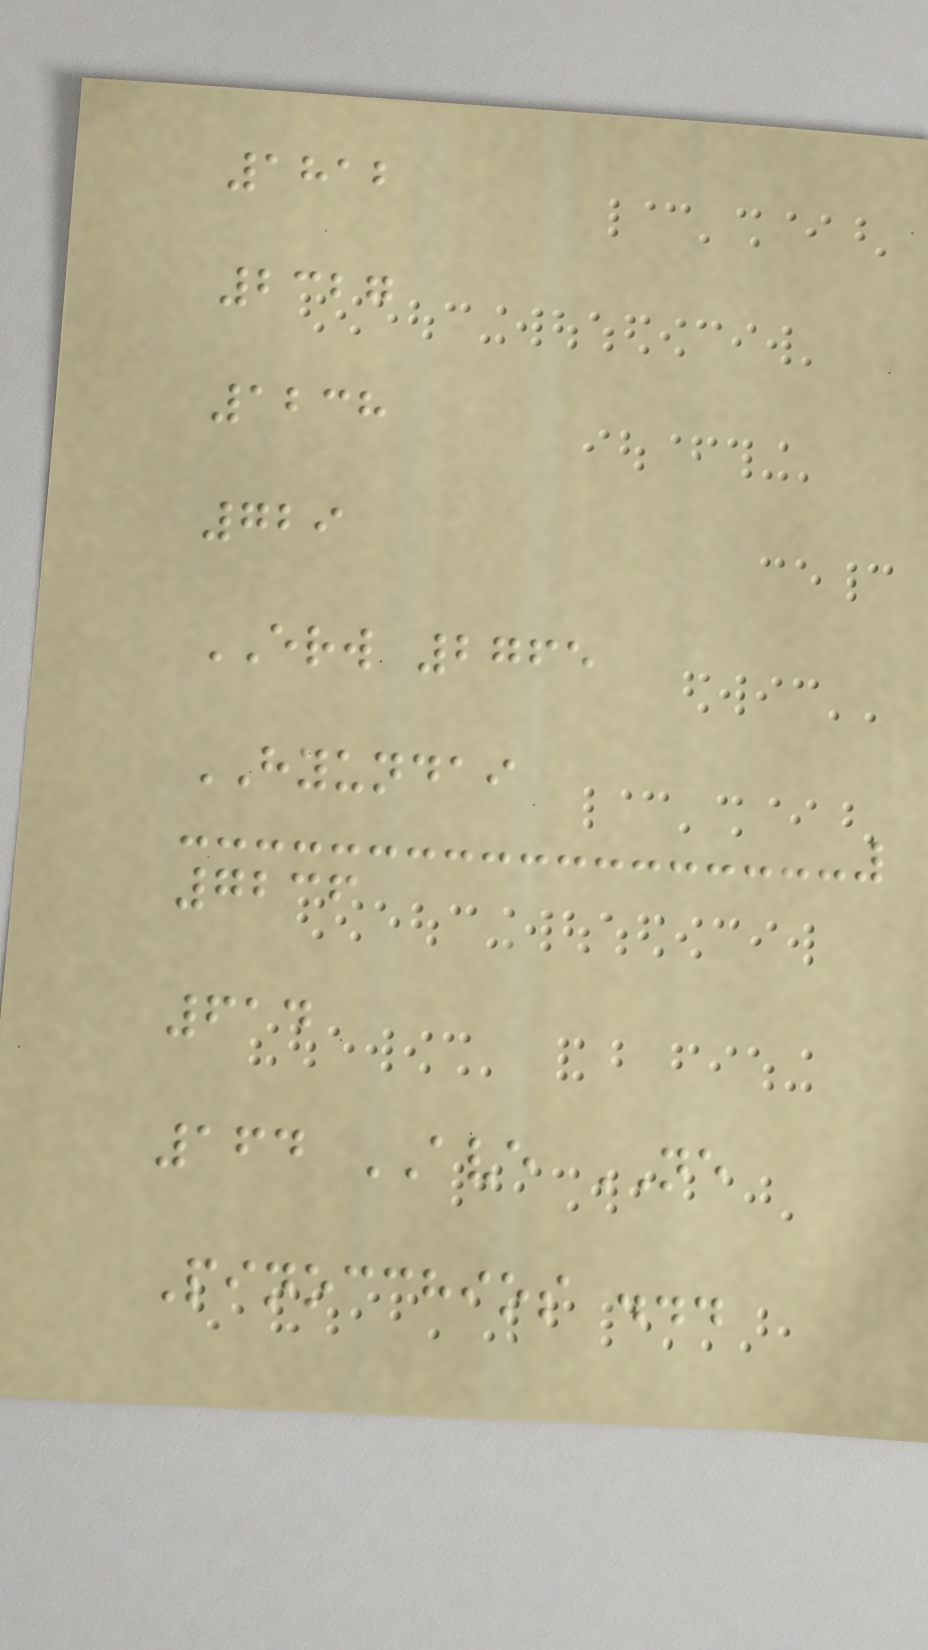1812
2327
1238
729
ERW 2765
HYUNDAI
7236
614
164 AVE NE
Pinocchios ...
